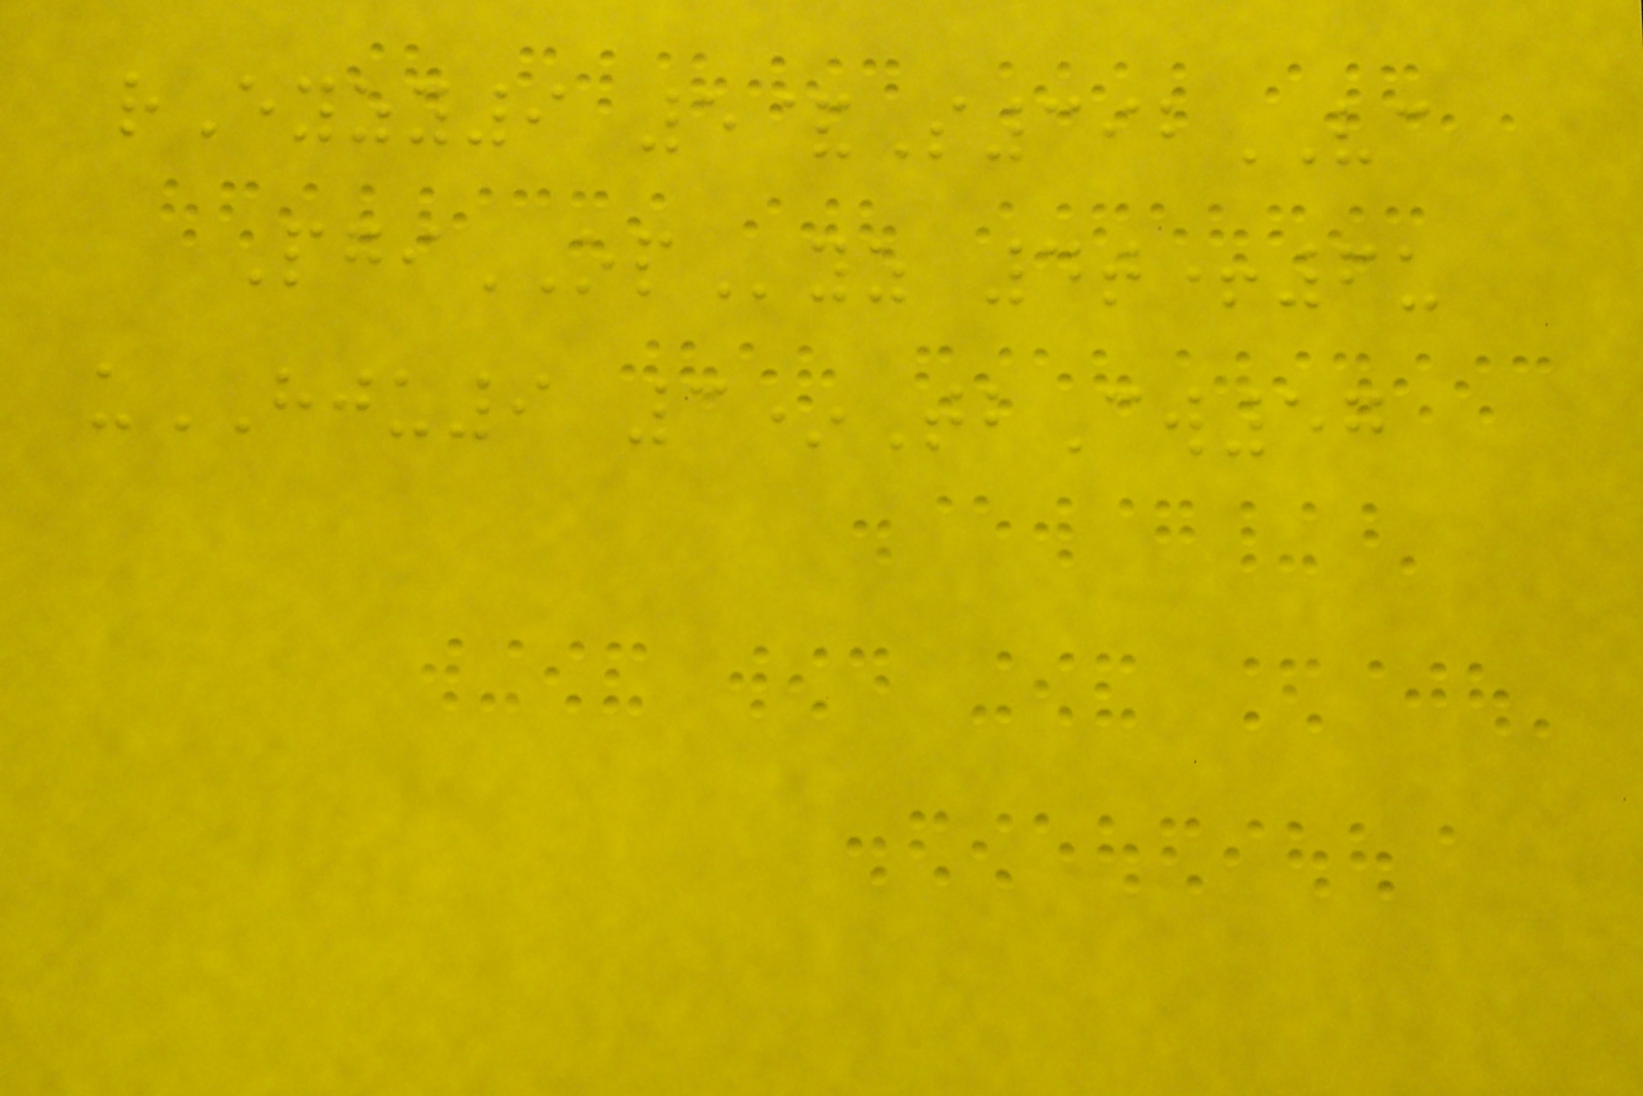rEyzy9 5&S392VC
PgiOPyz 4t+6u
uHJU9 3*TbCw57
